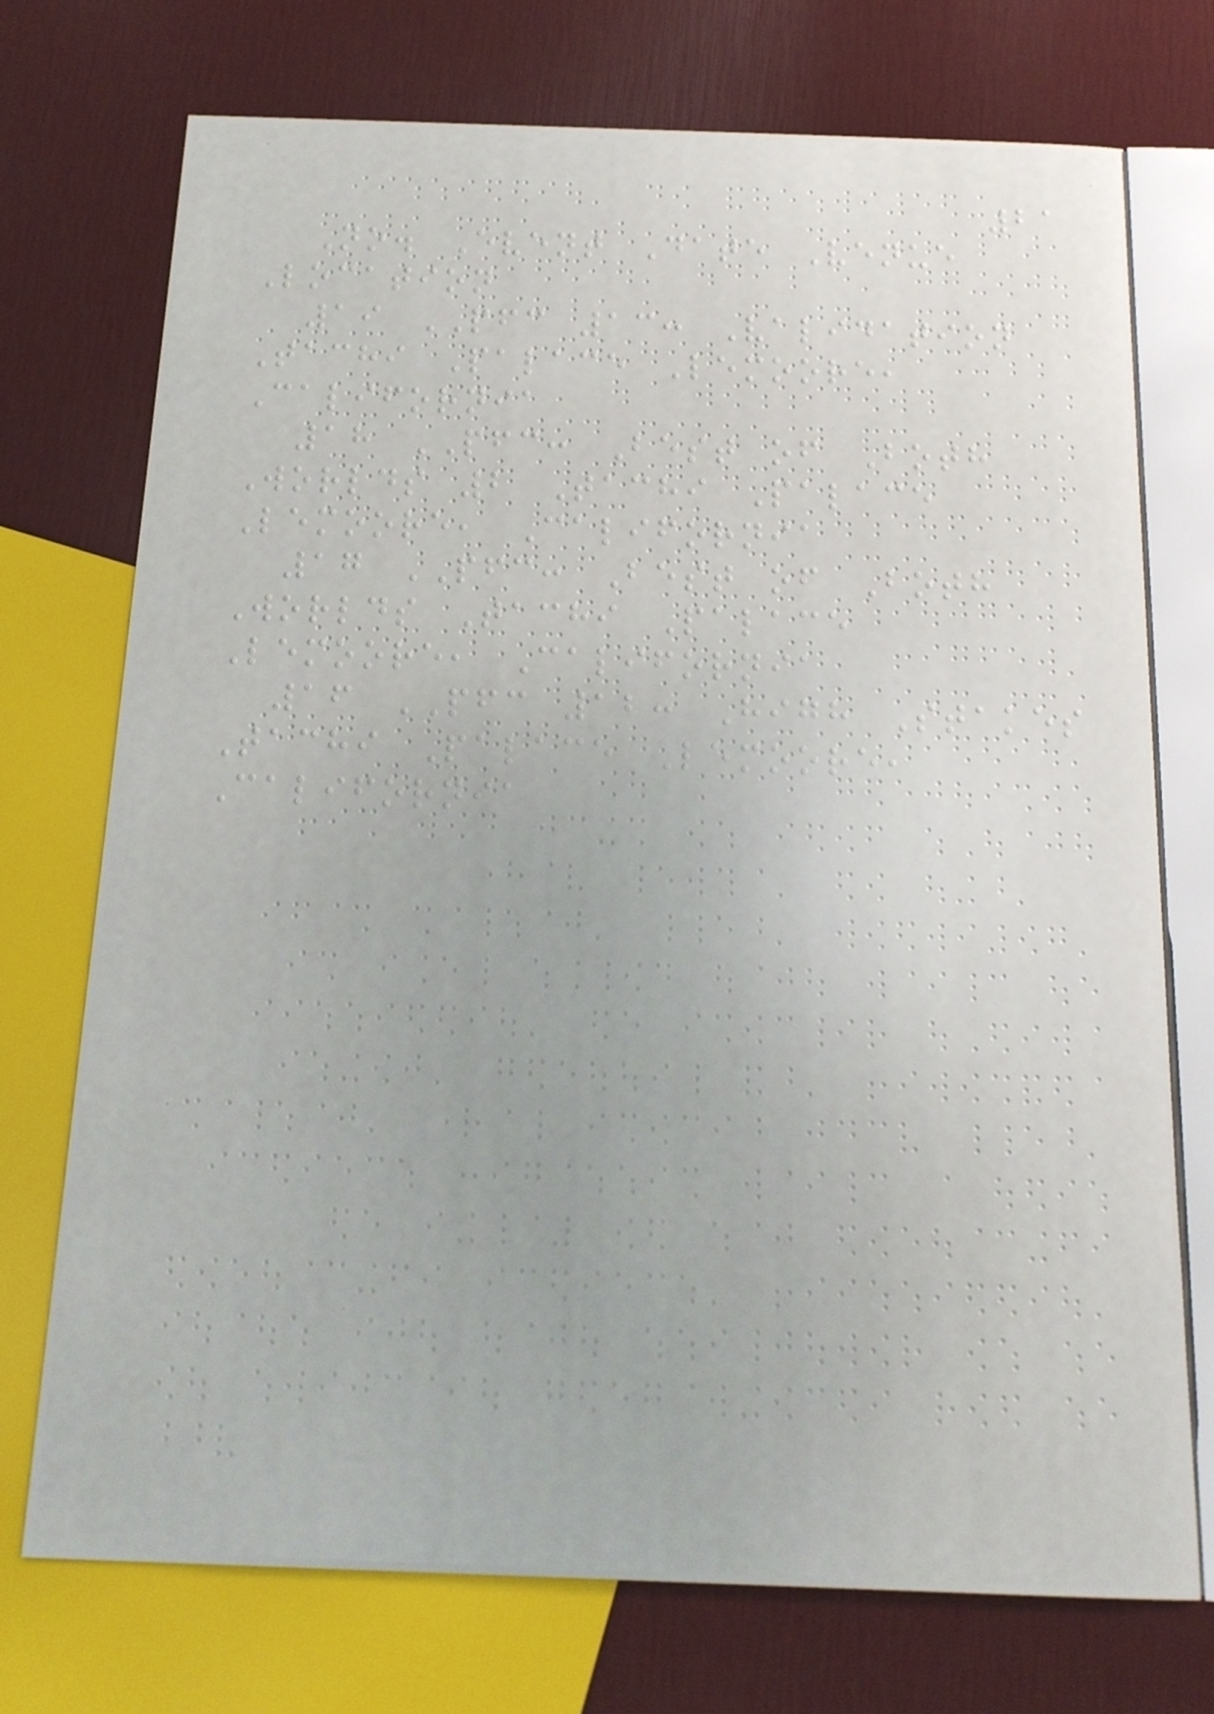21
No. Event Date Venue
Location
19 PFC 13: Validation
Tachi Palace Lemoore,
California
18 PFC: Best of Both
Worlds 2 Tachi Palace
Lemoore, California
17 PFC: Best of Both
Worlds Tachi Palace
Lemoore, California
16 PFC 12: High Stakes
Tachi Palace Lemoore,
California
